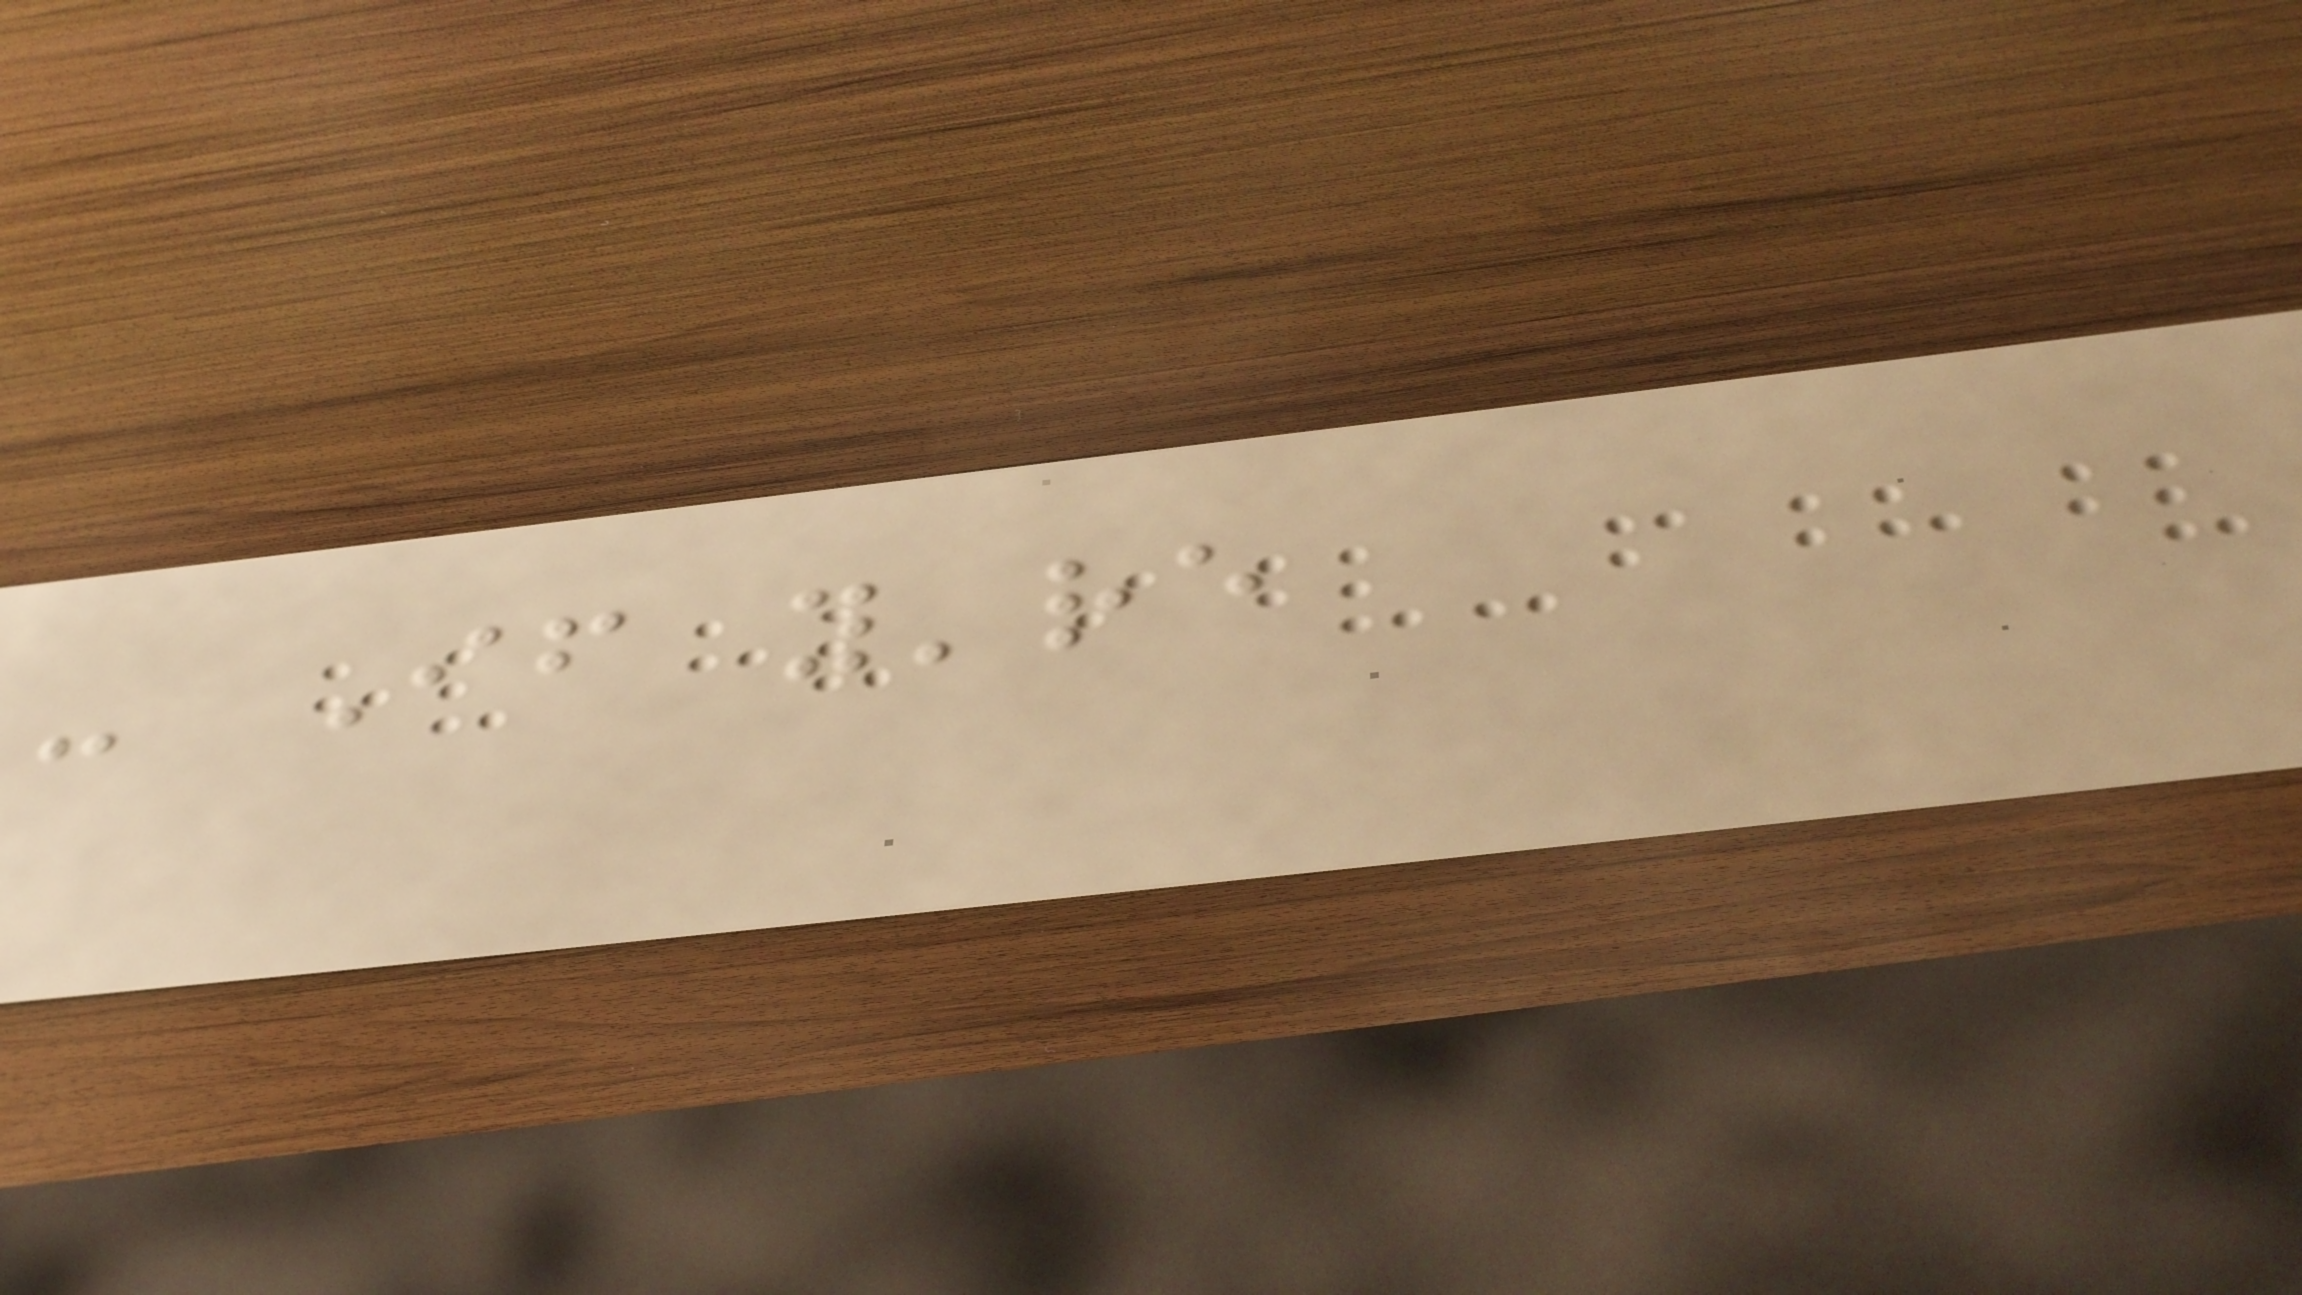- If you're
